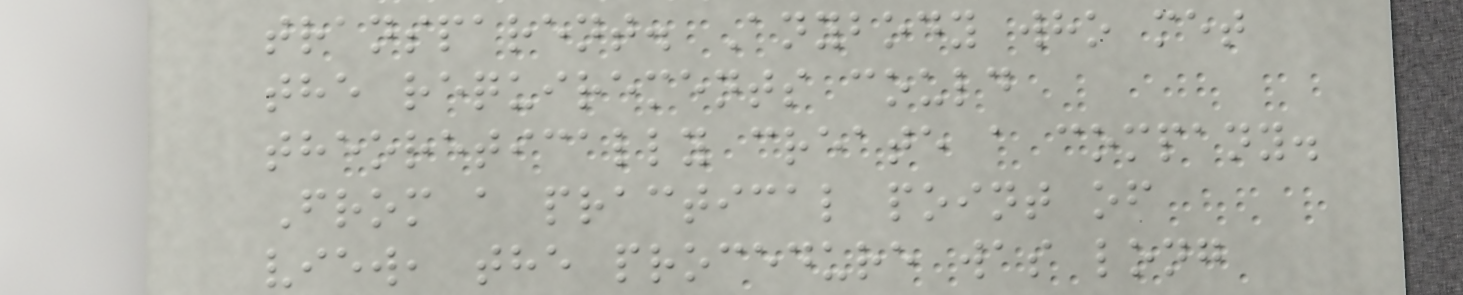transparent. Anybody who met
the requirements could
theoretically create a company.
From a practical point of
view, the procedure was long
